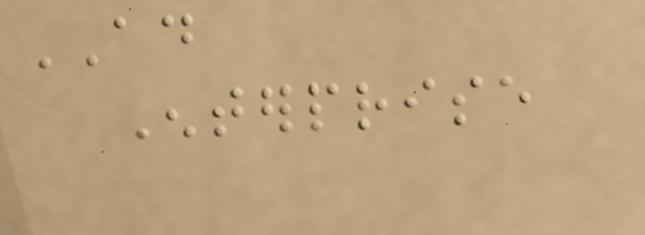AD
Enterprise
